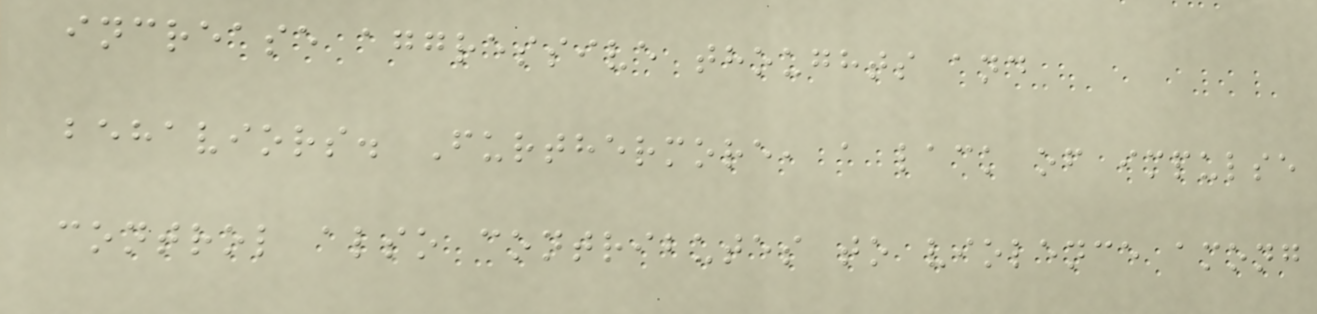increase aggressive thoughts and
behaviors. Furthermore, a lack of impulse
control also contributes to violence among
